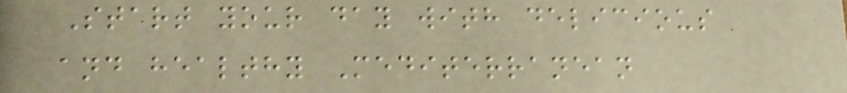Start your day with delicious
and healthy Mediterranean
